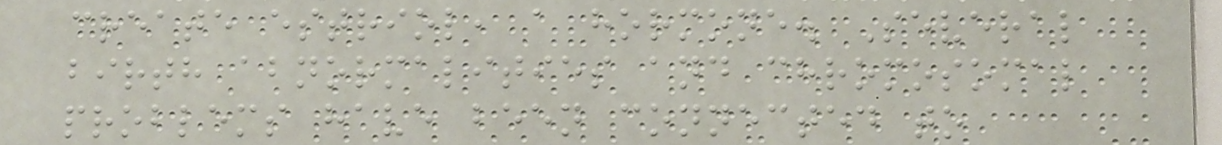create estriol, a hormone. Several
birth abnormalities and chromosomal
problems have been connected to
